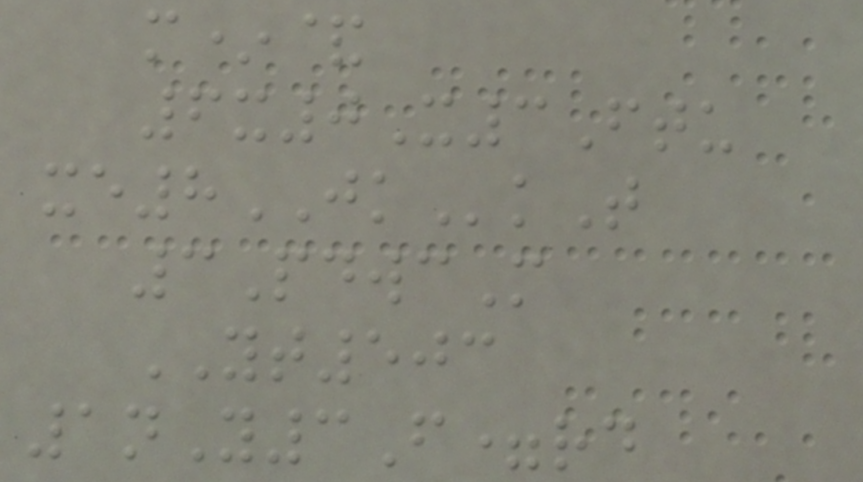m*&
6x0X3Ftu
xe8JKkT
3PdwcM
YT503
1nY3F=rd
